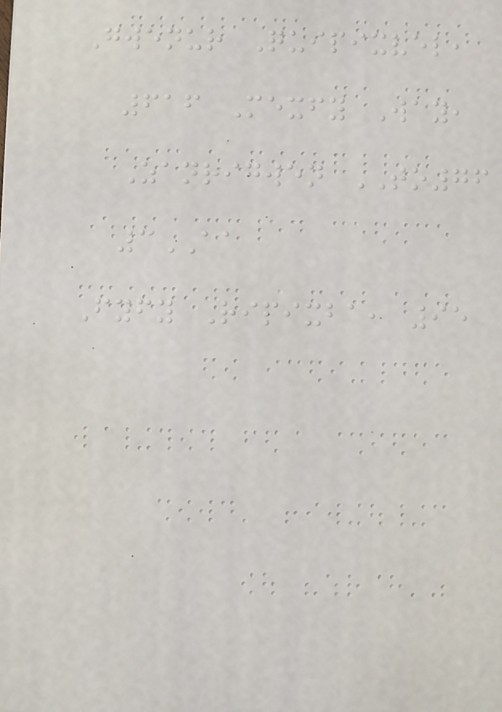Gwenur Quipixvel,
616 Mexfy Way,
Zanrigwen TO76
3AA
Fyfy Ripixba, 95
